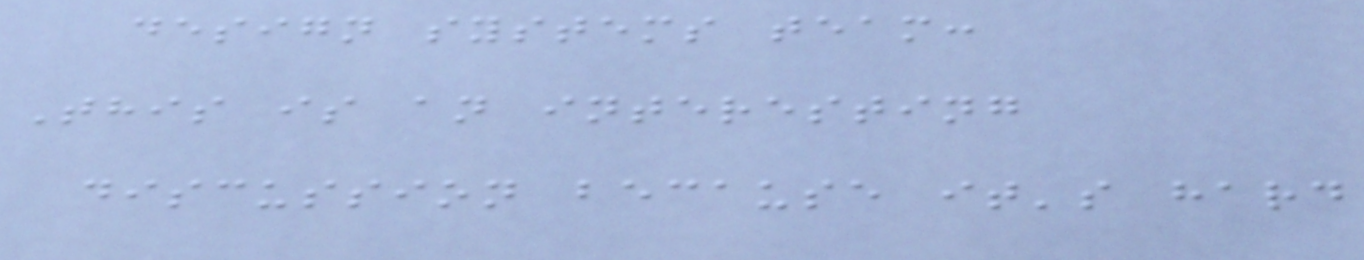design systems team:
This is an interesting
discussion because it's hard
